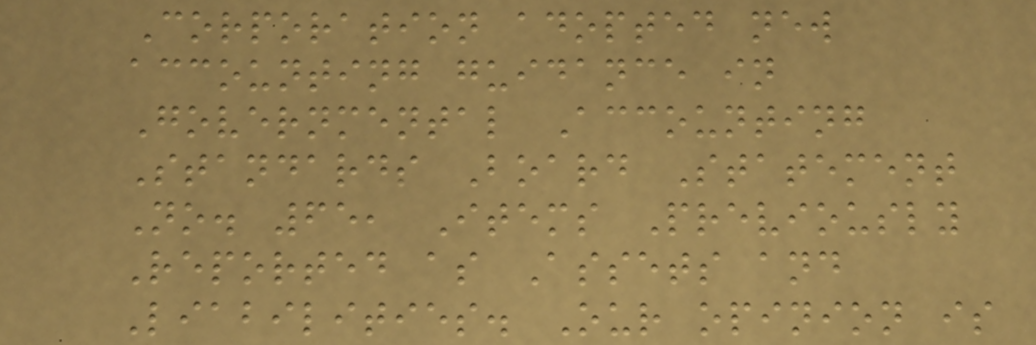Corporation adopted new
accounting guidance in
Governmental Accounting
Standards Board Statement
No. 65, Items Previously
Reported as Assets and
Liabilities. Our opinion is
